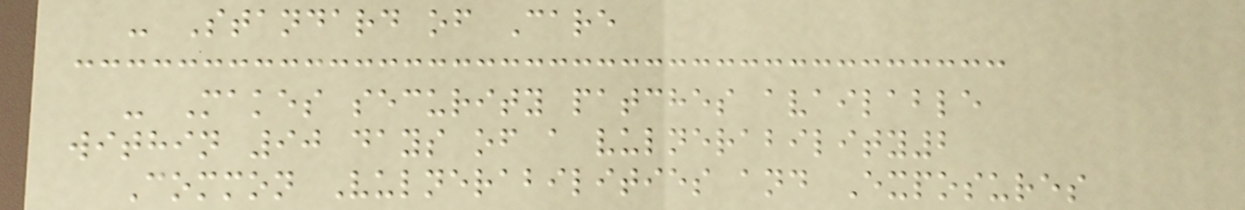- Standard of Care
- Makes security patches available
within 90 days of a vulnerability2
Common Vulnerabilities and Exposures
